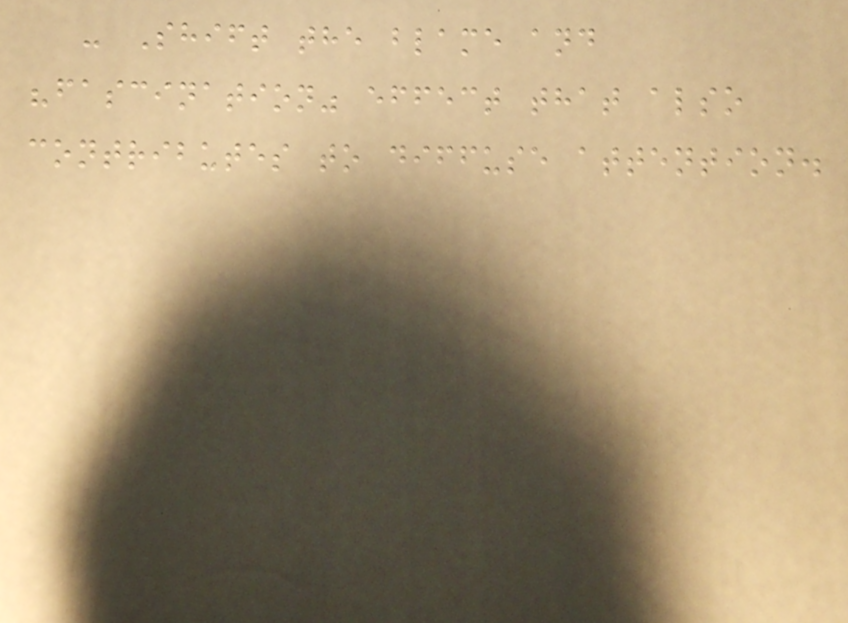- Shift the blame and
"fascination" effect that also
contributes to diffuse attention.
